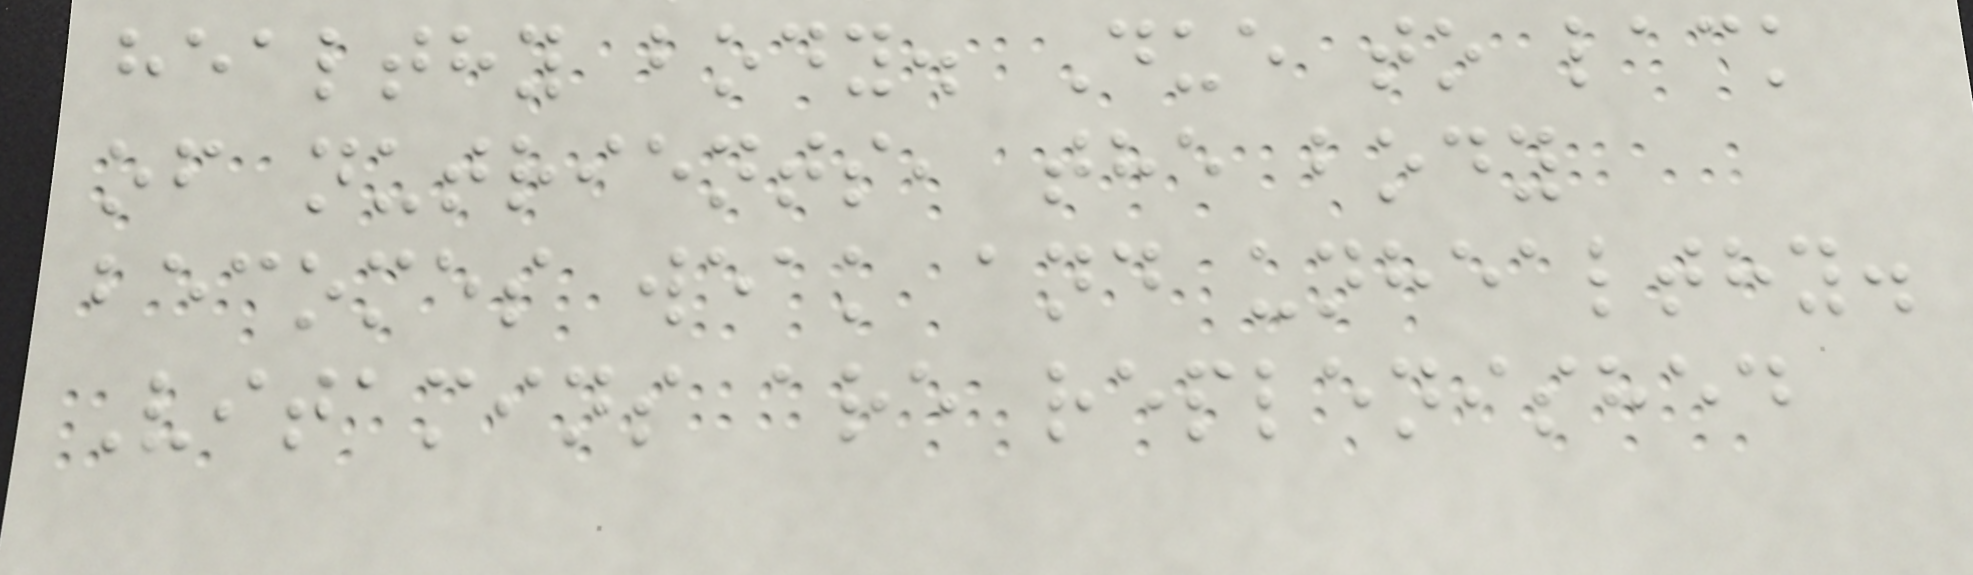healthy body. Due to lack
of nutrients, the body
becomes weak and unhealthy.
Vitamins are replenished
